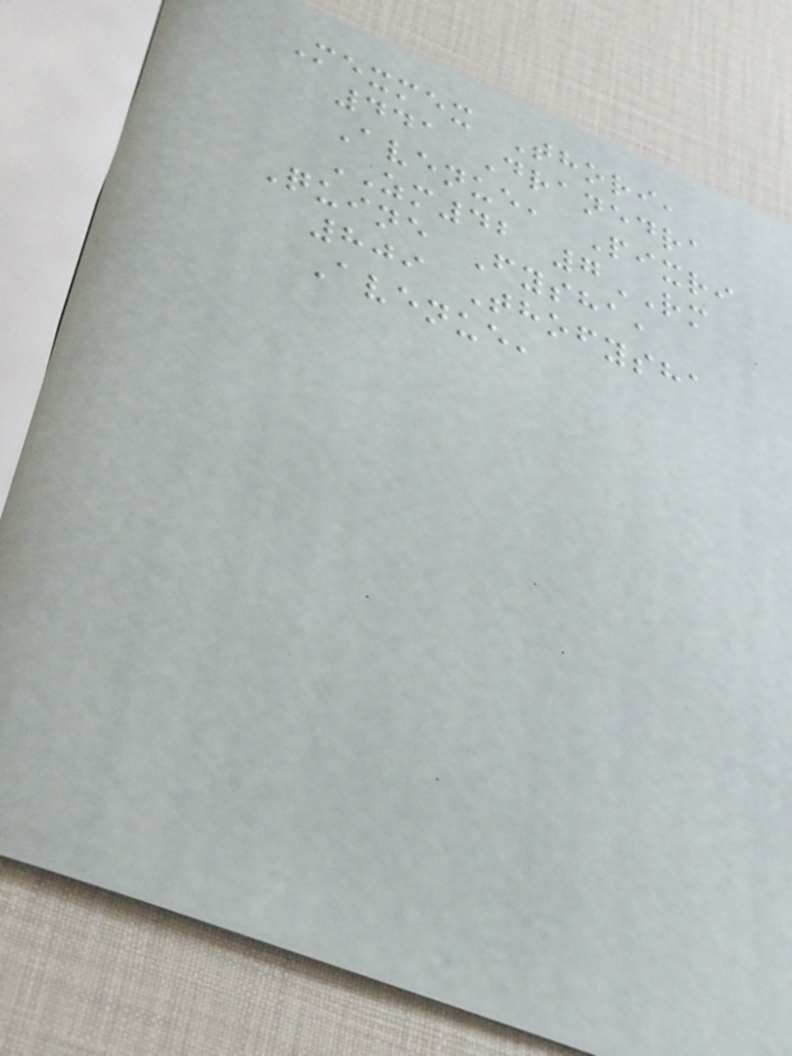Mexmex Thori,
441 Dranedra
Avenue, Pixri
ZM42 7RM
Quine Fysha,
809 Thofysha
Avenue,
